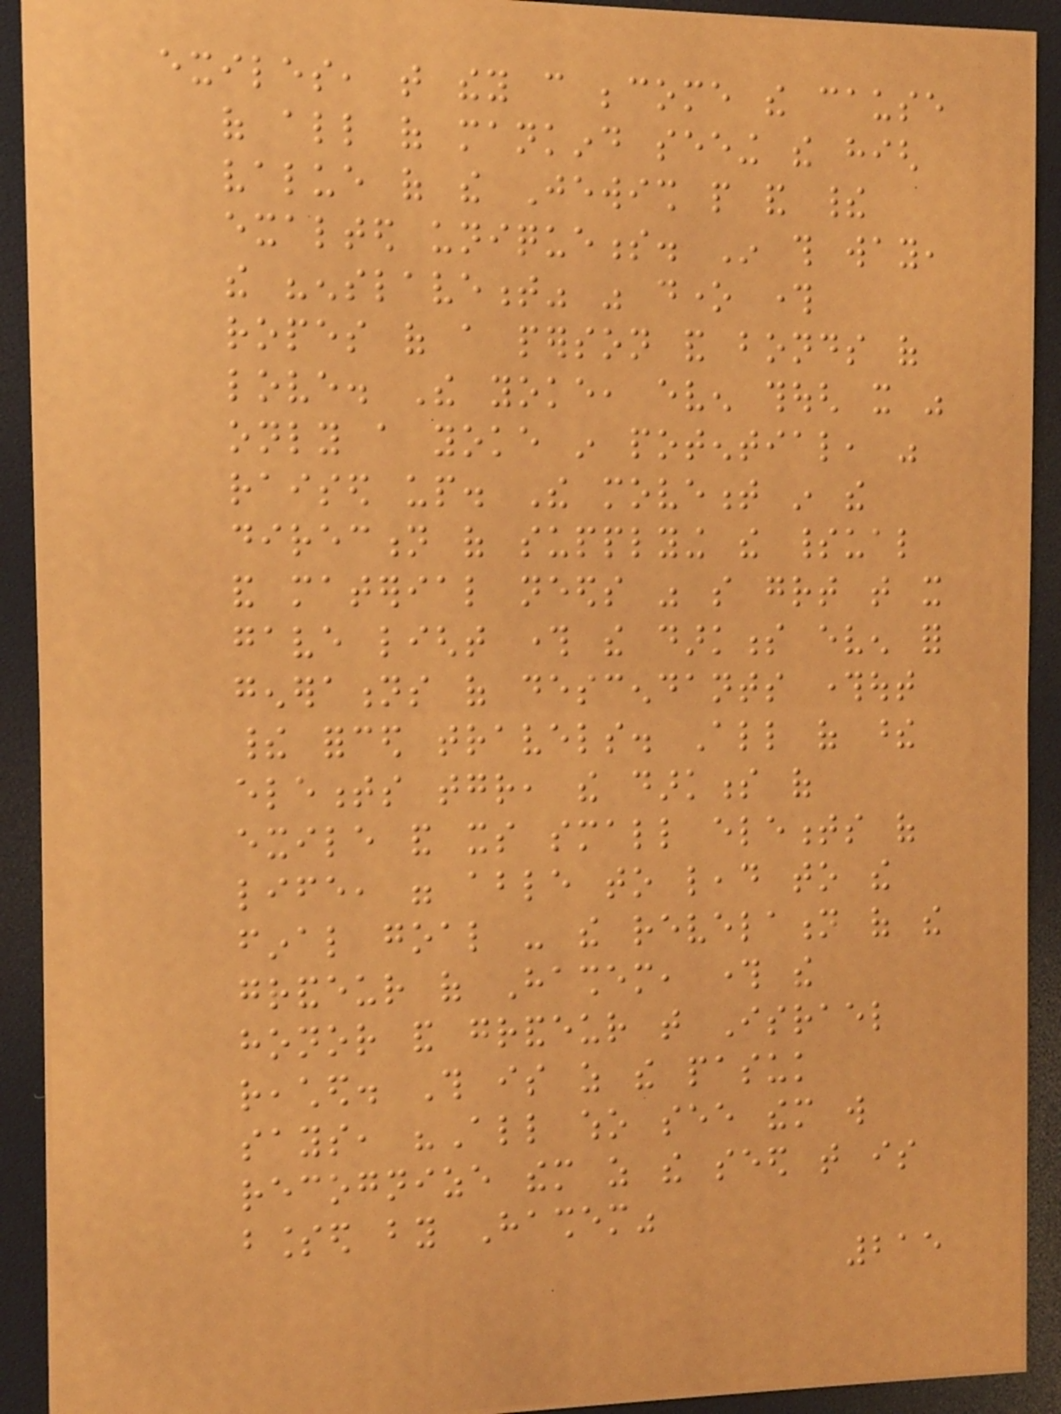exiles, that they can become the cause
of all of mankind seeing the high
value of the Jewish people and their
exalted uniqueness. In this way,
the "enslavement" was done through
ropes of a person and bonds of
love. The yoke, even though it was
only a yoke in potential, was
raised up. The movement in the
direction of supplying the spiritual
and material needs was so great that it
gave light through the darkness even for
generations of descendants throughout
their forced travels. All of these
elements together, the darkness of
exile and its small elements of
life, were able to lead to the
final goal - the revelation of the
grandeur of Hashem, through the
honor and grandeur that Israel
reached. This is as the pasuk
says, "All who see them will
recognize them as the seed that is
blessed by Hashem"
215
